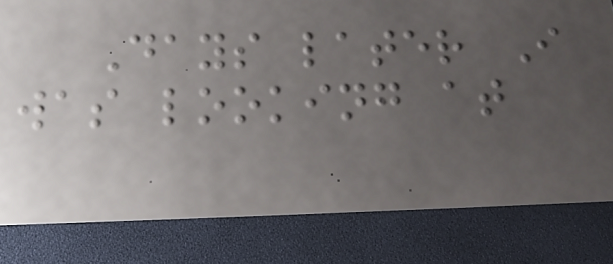Days later I
was looking at
